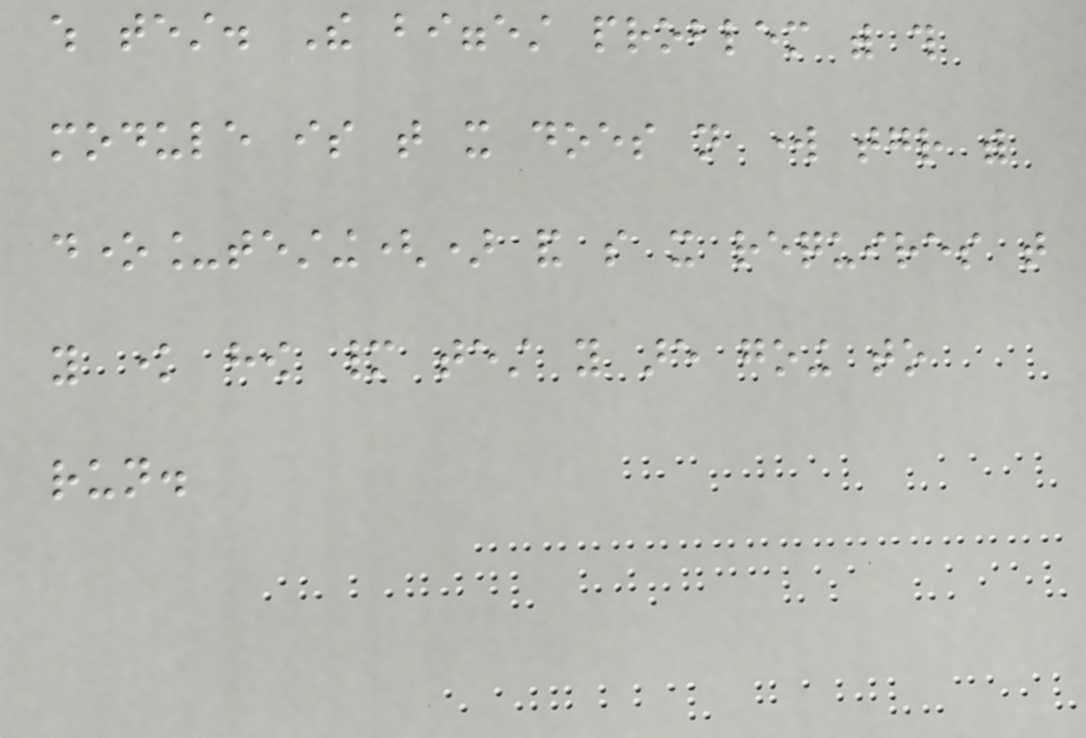which test. The biggest problem with this
module is that it does not work together with
done_testing() and so it requires that
you know how many test you are going to
run.
